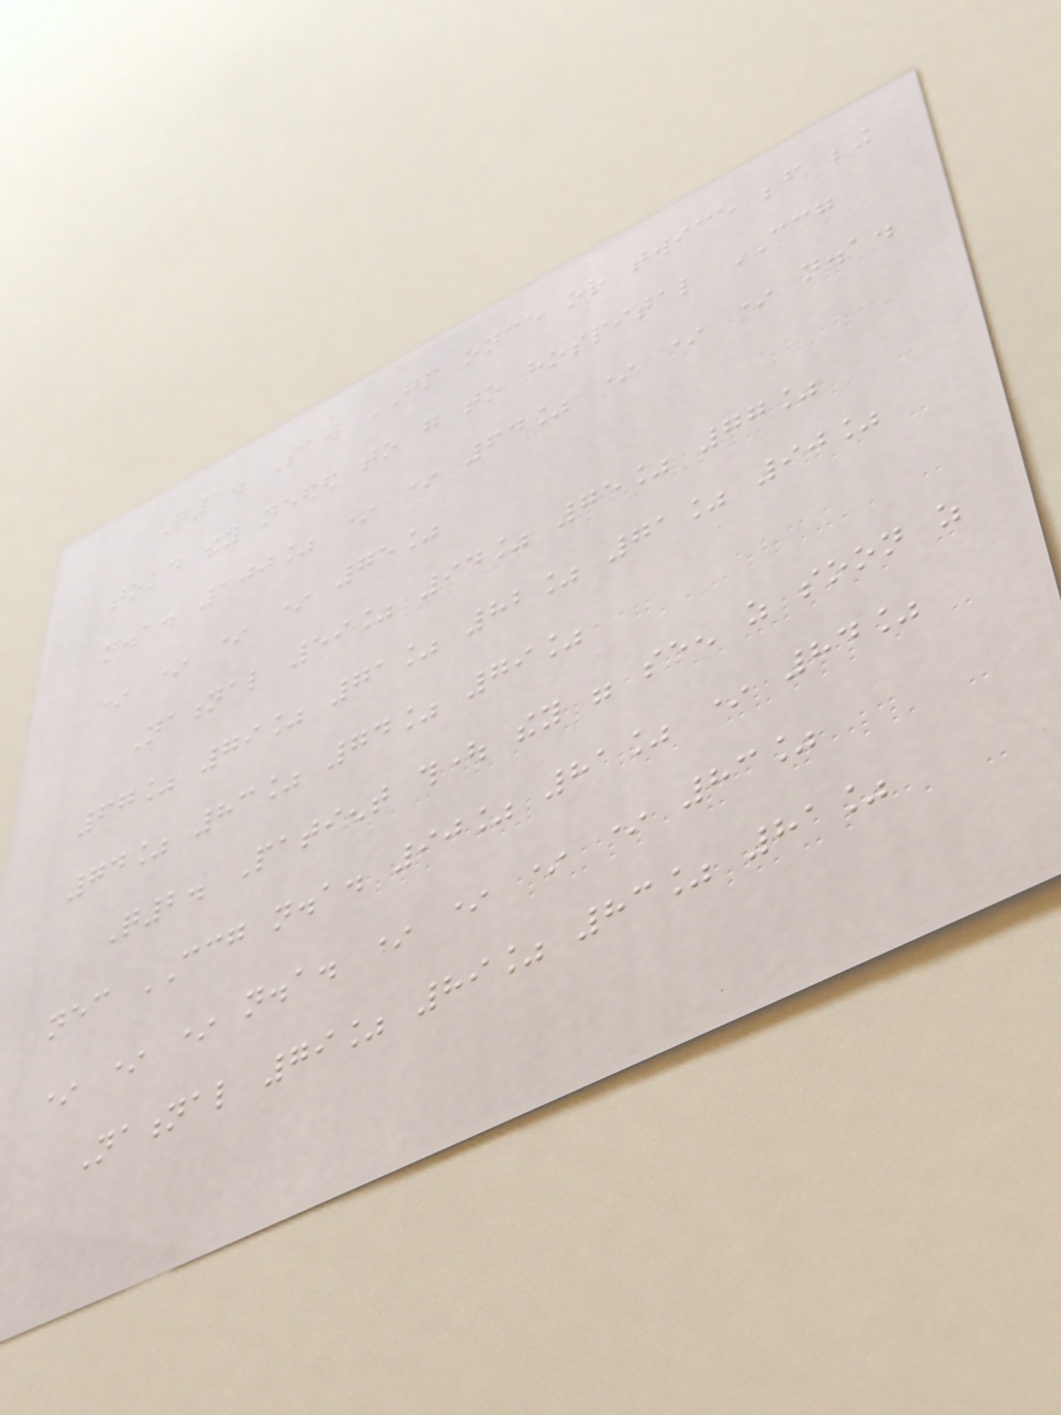Q1. Saw GP once or twice before being
told they needed to go to hospital CCG
n.a. 100% * * 64% * * * n.a.
* * * * 75%
National 59% 94% 75% 77%
67% 79% 71% 82% 71% 90%
74% 83% 74% 79%
Q2. Patient thought they were seen as soon as
necessary CCG n.a. 90% 81% * 84%
* * * n.a. * * * * 83%
National 79% 89% 83% 81%
